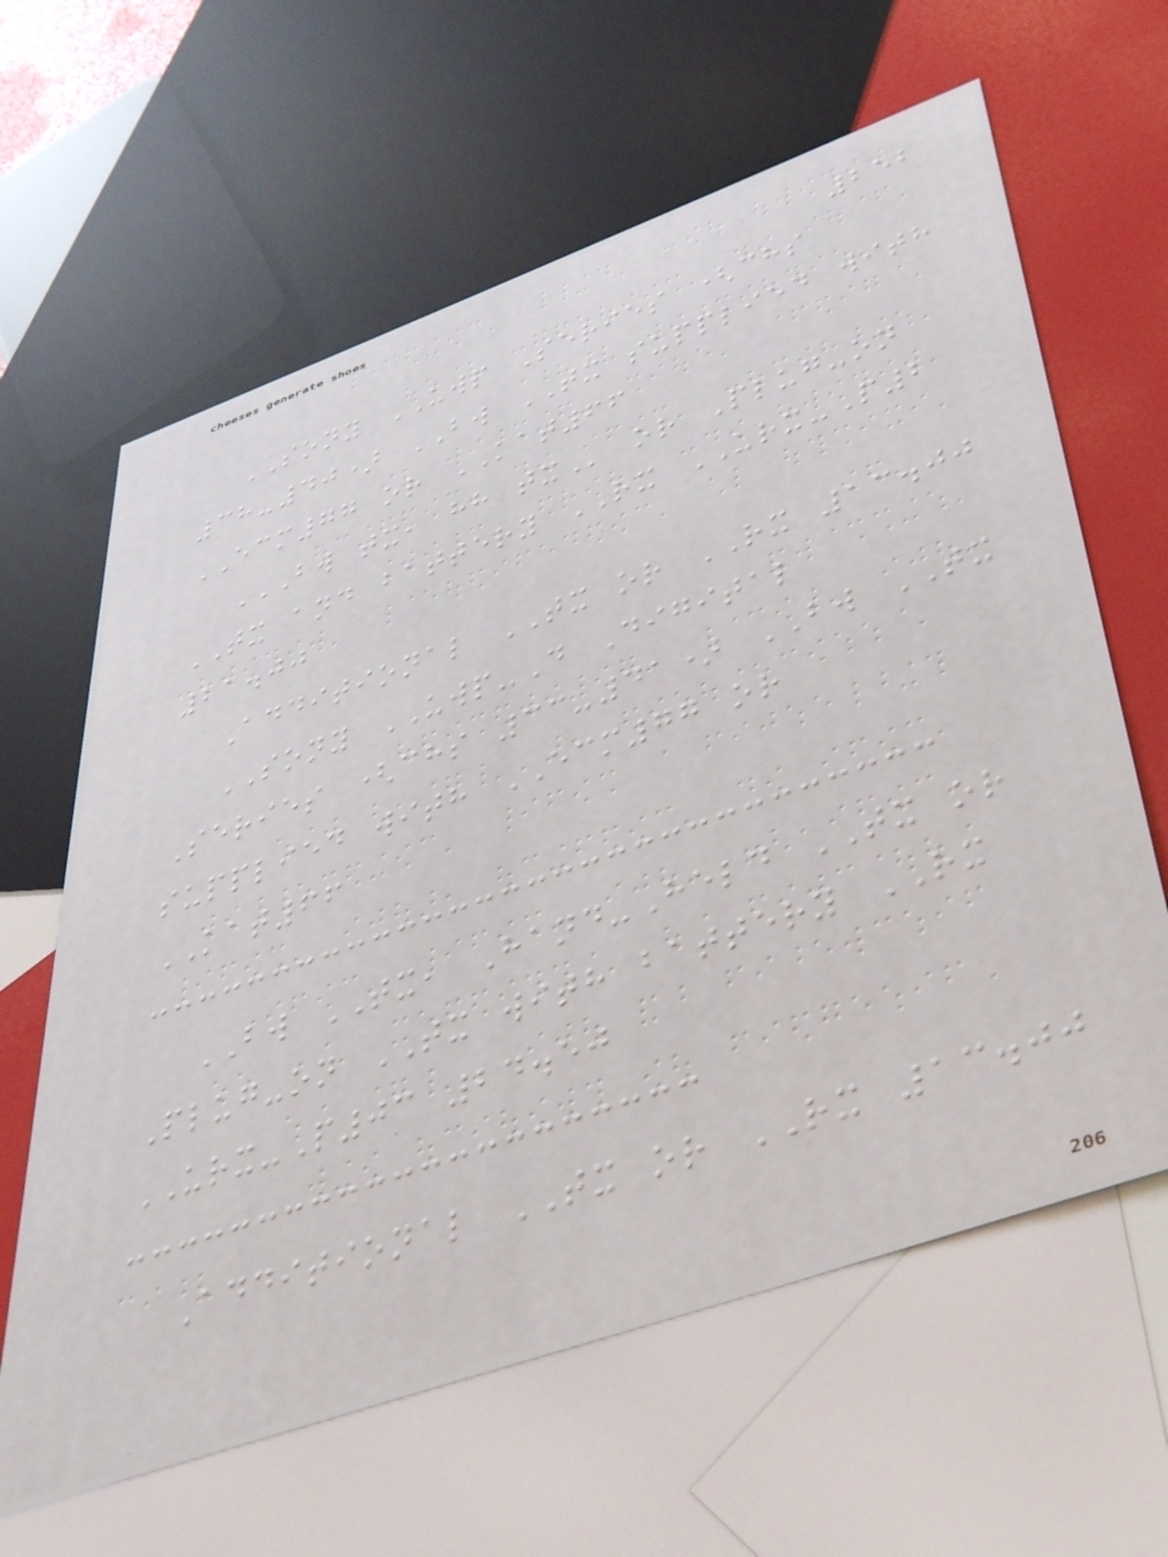252
SONY UWP Series (chs
38-40) BW TX supplied with
ECM77 or KAT66
BW TX, HH TX or Plug-on
TX and battery RX URX-P2
21.00
Additional TX or RX 13.00
SONY UWP-D Digital
Series (chs 33-41) BW TX
supplied with ECM77 or
KAT66
BW TX, Hand-Held TX or
Plug-on TX with battery RX
URX-P03 24.50
Additional TX or RX 13.00
